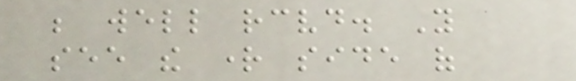be well received. You
see the right side of
